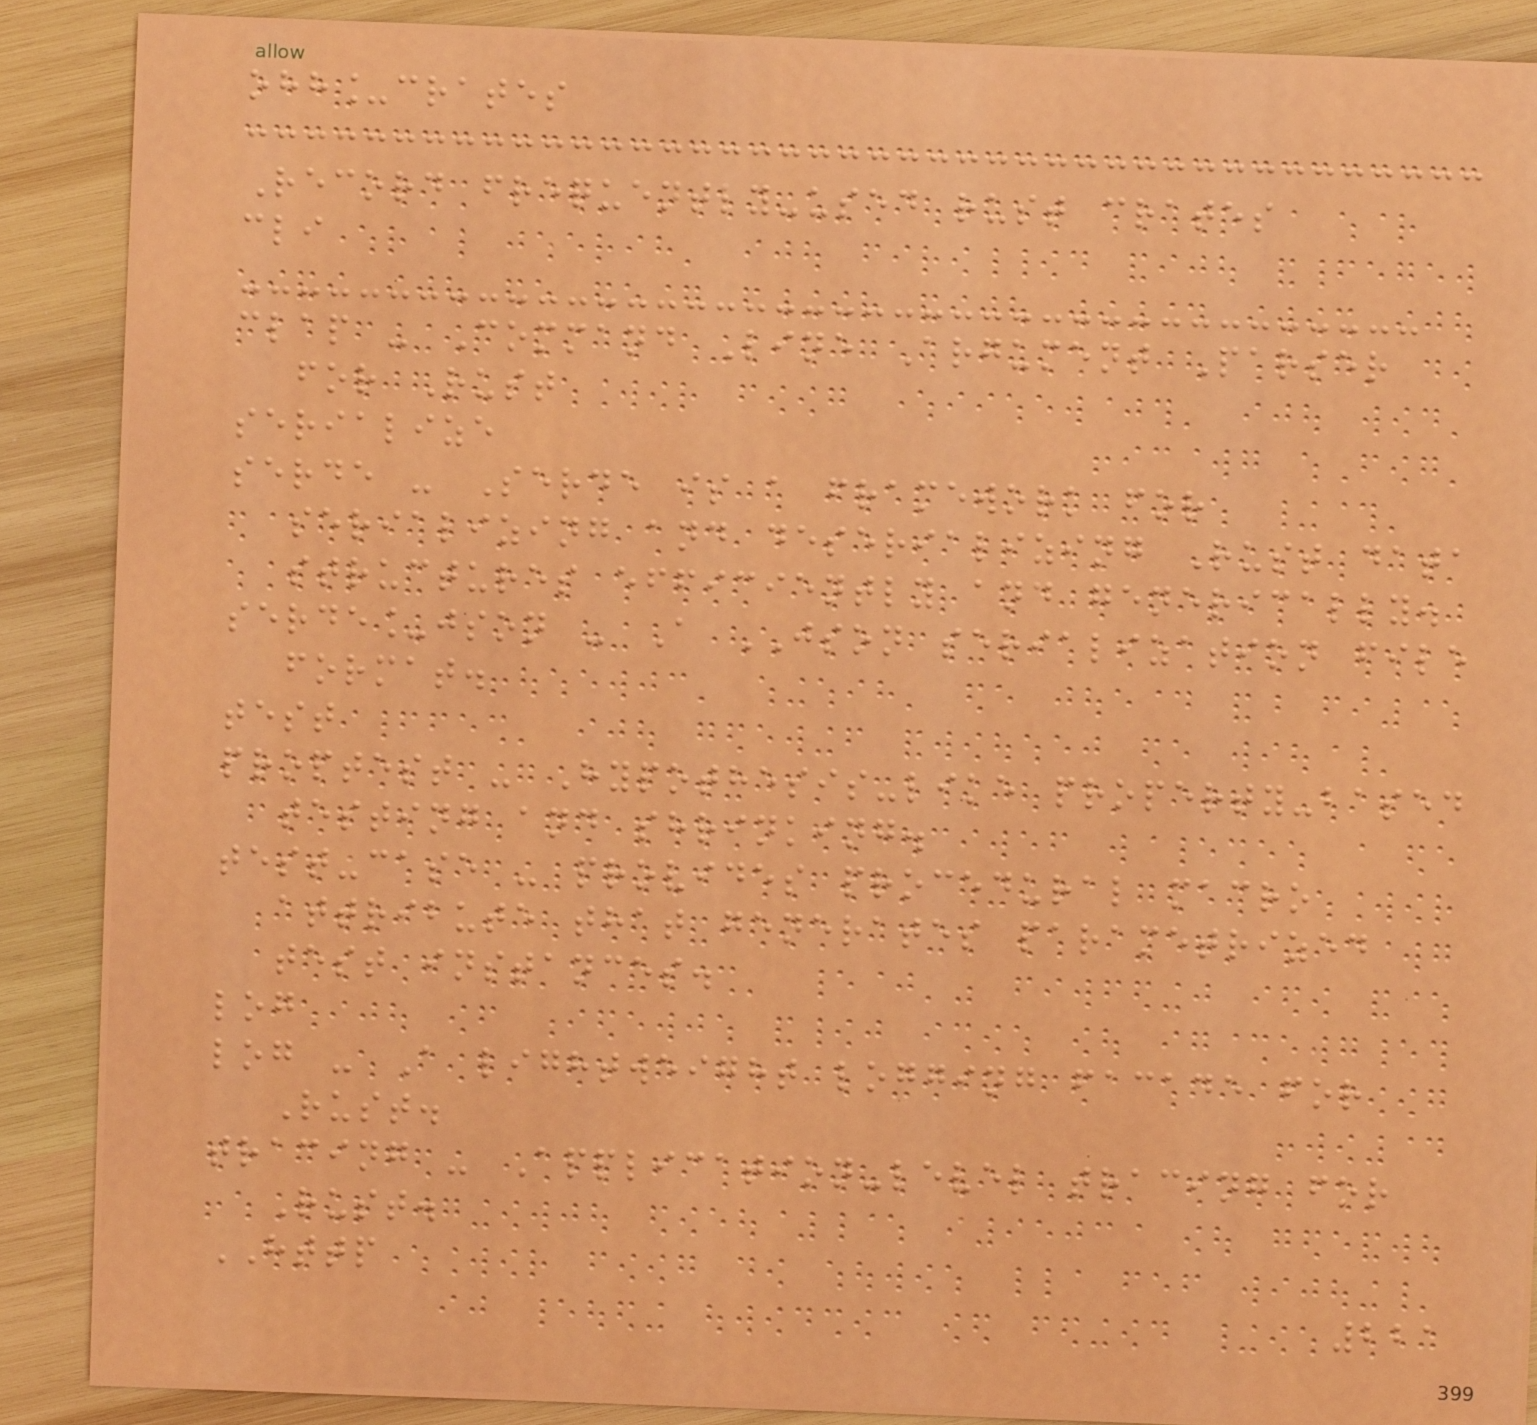ohh_crates
Record frequently-used rust crates
cli
clap - Command Line Argument Parser
for Rust
serialize
serde - Serde is a framework for
serializing and deserializing Rust data
structures efficiently and generically.
serde_json - A JSON serialization file
format.
test
proptest - Hypothesis-like property-based
testing and shrinking.
test-case - provides procedural macro
attribute that generates parametrized
test instances.
log
log - A lightweight logging facade for
Rust.
tracing - Application-level tracing for
Rust.
HTTP
221
